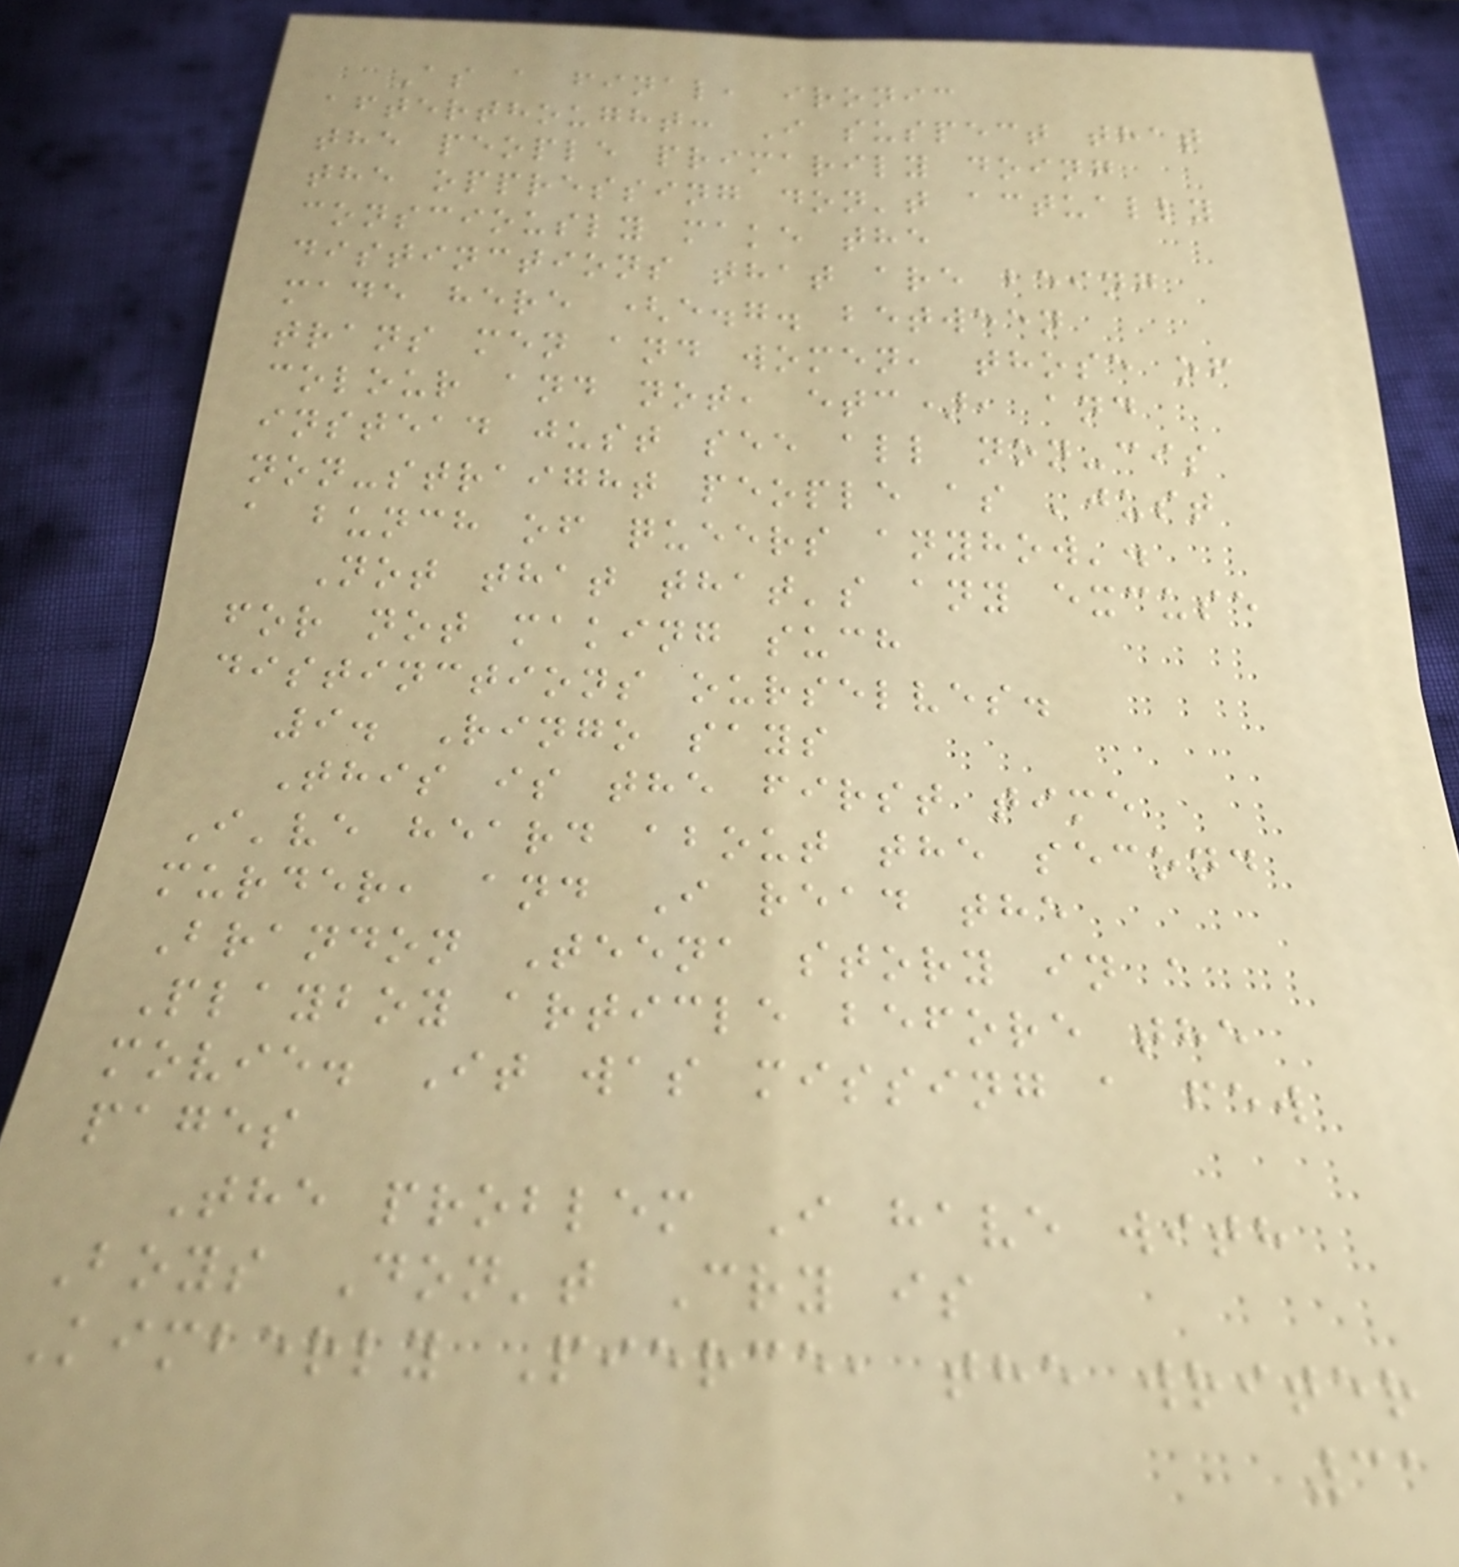As a final, ironic
afterthought: I suspect that
the people primarily doing
the oppressing don't actually
consciously make the
distinctions that are being
made here (e.g. between
trans men and women, those of
colour and not, etc), and
instead just see all non-cis
non-straight people as 'just
a bunch of queers anyhow'.
Not that that's any excuse
for not making such
distinctions ourselves.
9. Ringo says
This is the first time
I've heard about the second
murder, and I read the
Brandon Teena story in a
Playboy article before the
movie. It was missing a few
pages
The problem I have with
Boys Don't Cry is
Kimberly Pierce, the writer
31
